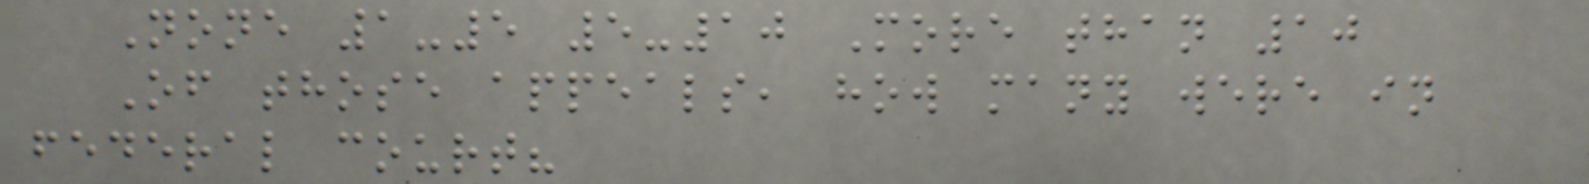None 1-5 5-10 More than 10
Of those appeals, how many were in
federal court?
